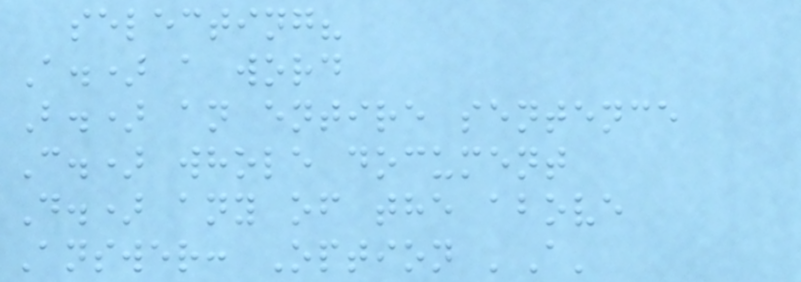selecting?
A.) a word
B.) an entire sentence
C.) whole document
D.) any of the above
Answer: Option 'A'
